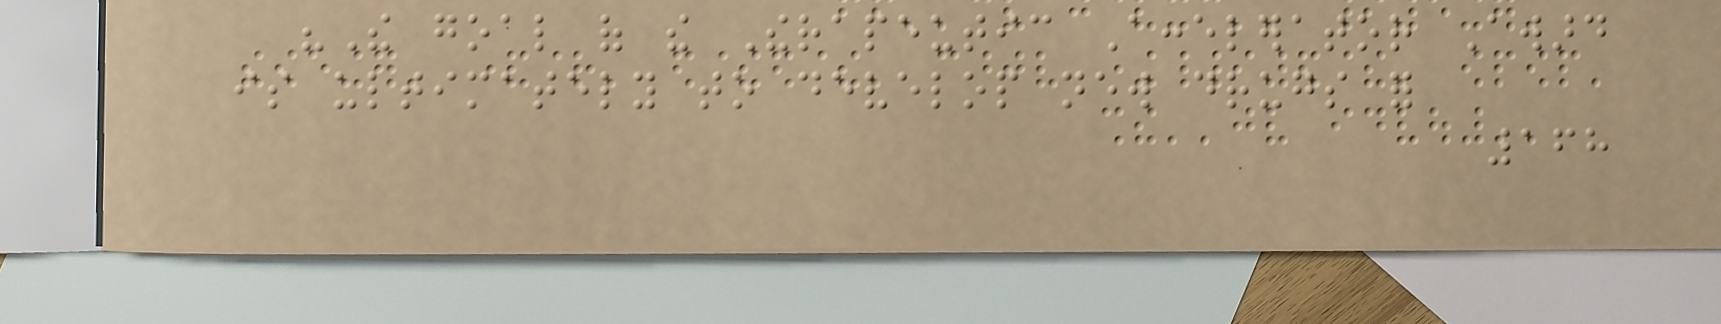"The goal of the Therapeutic Accelerator Award
is ultimately to develop new drugs for
168
